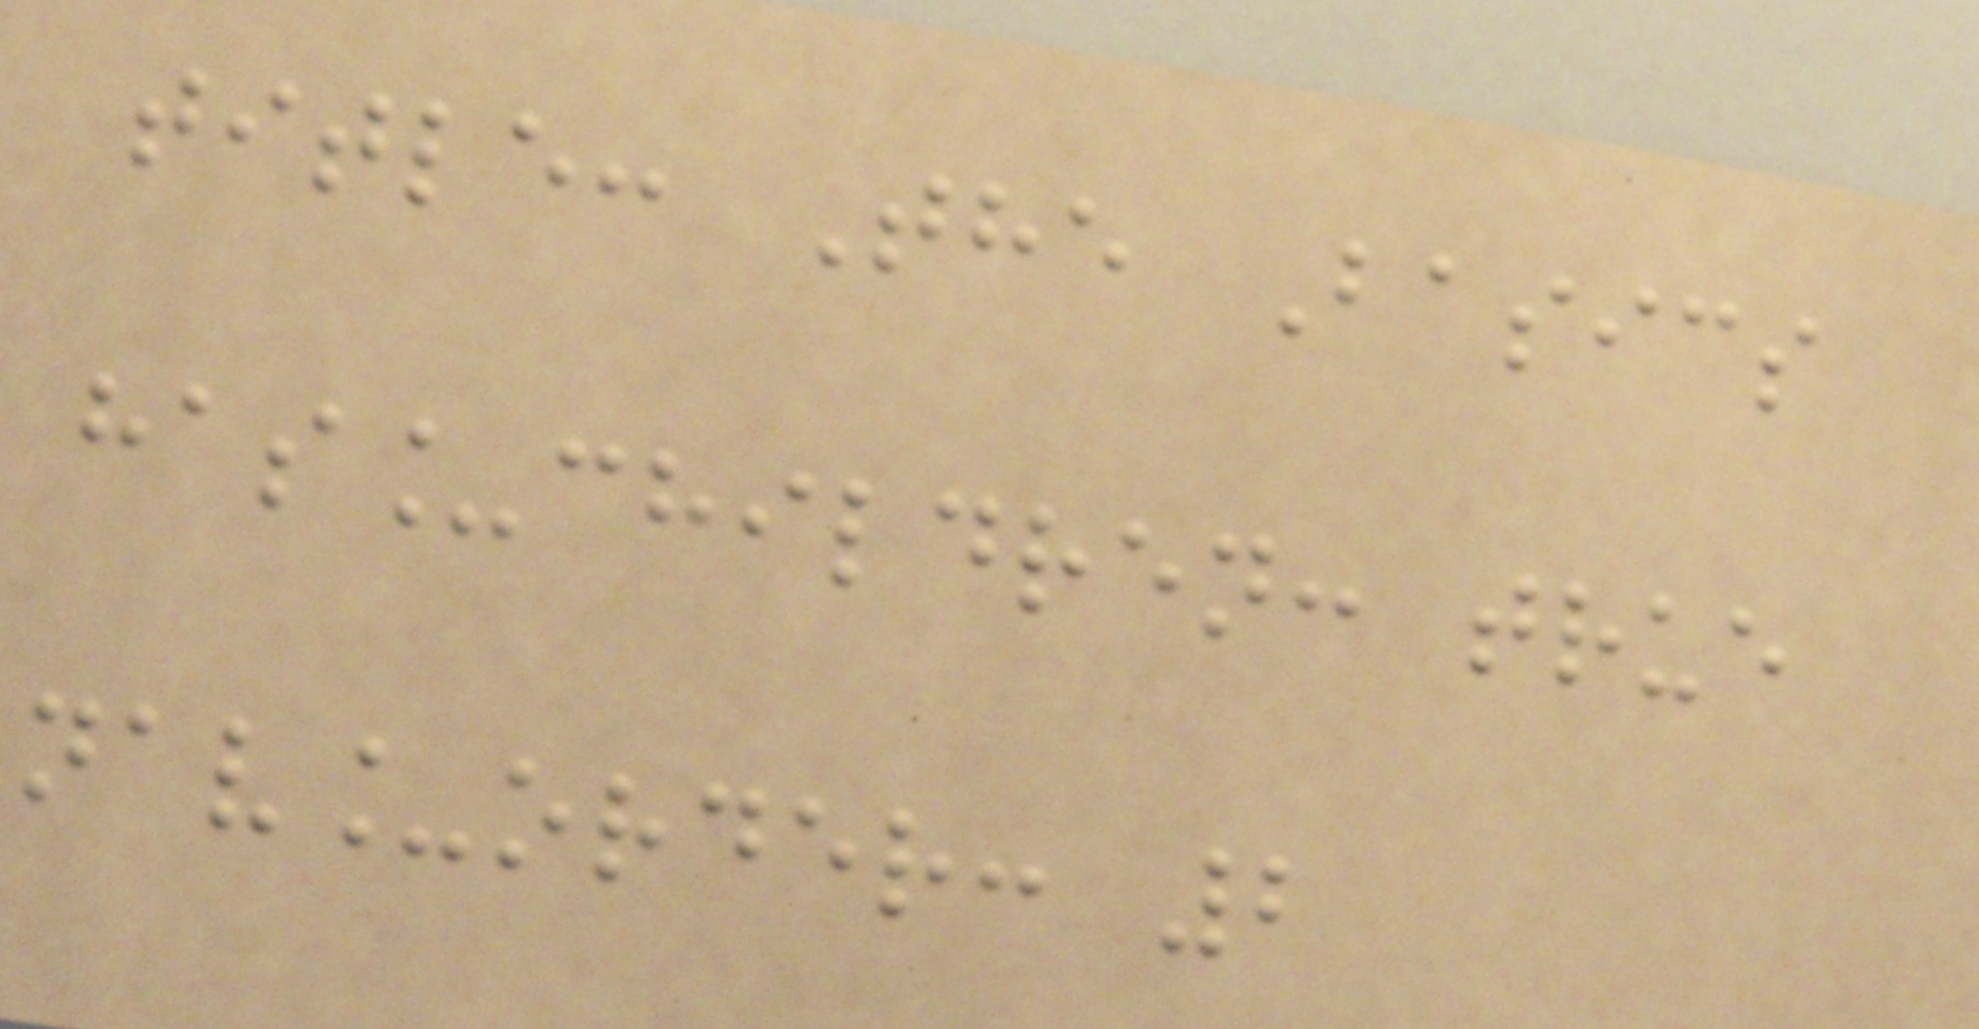title: The Basics
has_children: true
nav_order: 2
